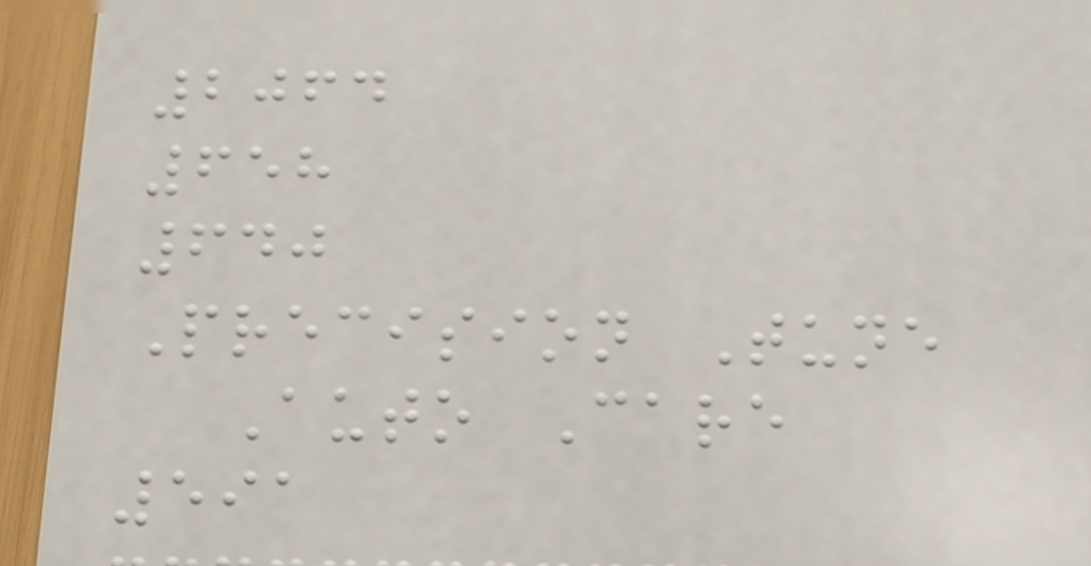2064
658
640
Precision Tune
Auto Care
591
